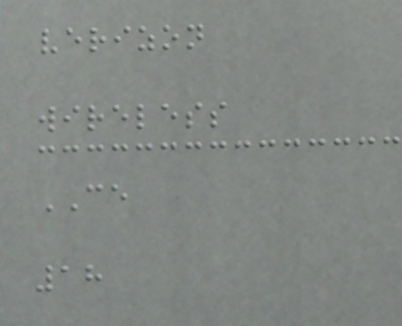verizon
wireless
CE
18
